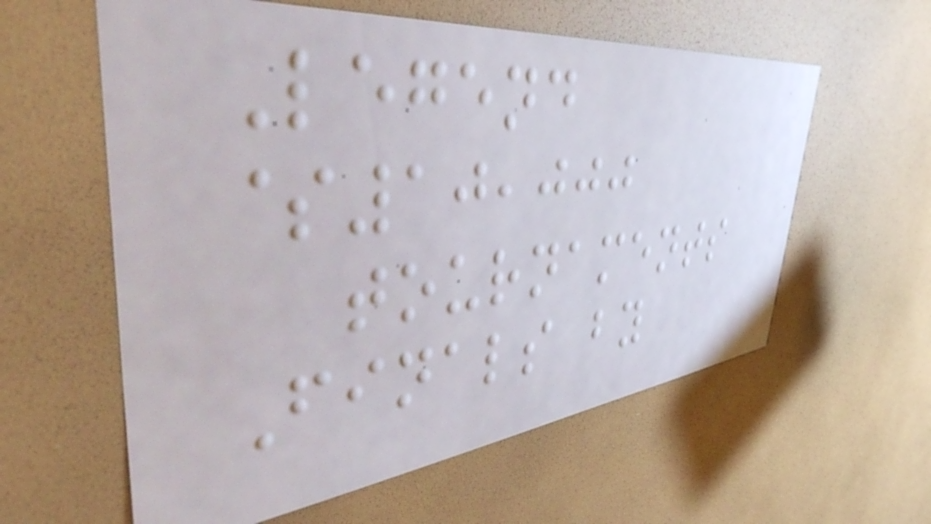Legend
$10,000
tournaments
Finals by
